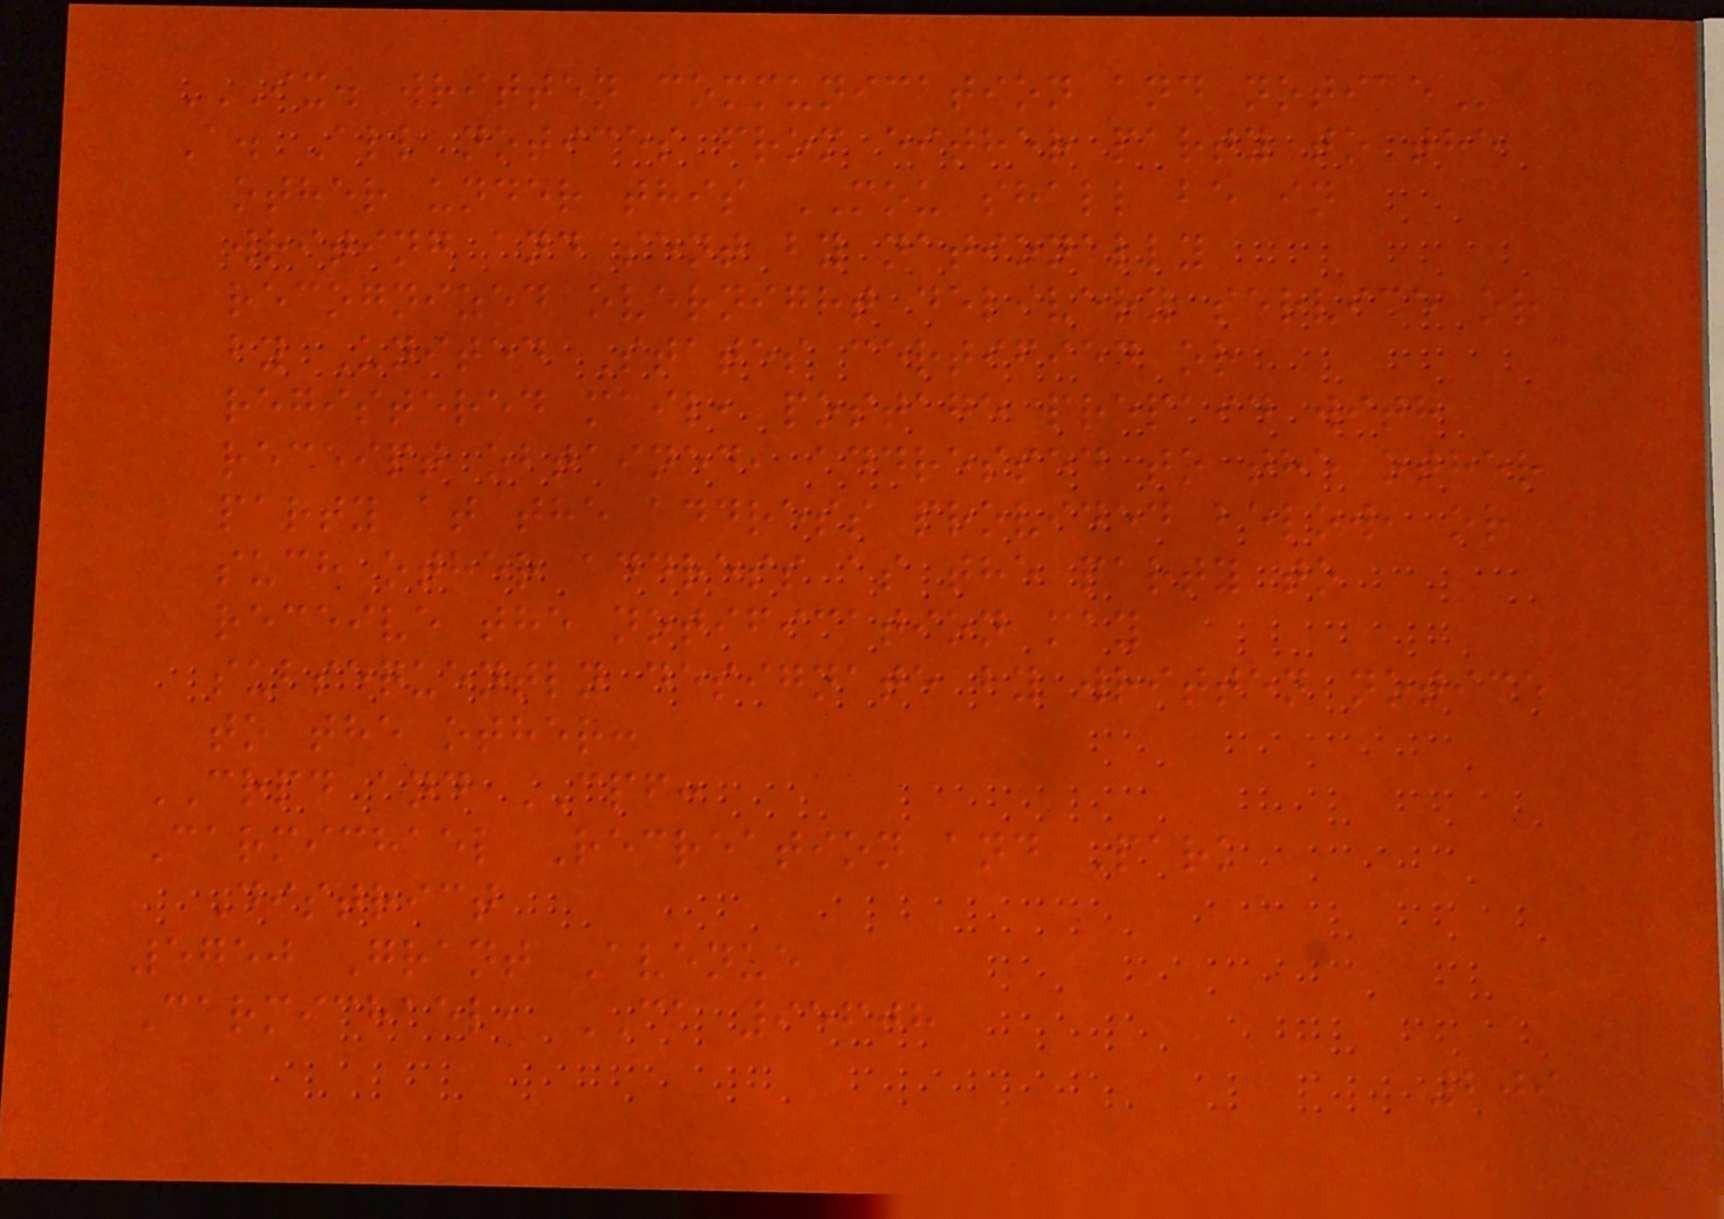IX. WRITTEN COMMUNICATION AND NOTICE
A. All notices from either party to the
other under this MOU shall be in
writing and sent by nationally
recognized overnight delivery service or
by United States certified or
registered mail, postage prepaid with
receipt obtained, addressed to the other
party at the address provided below, or
such other address as the party to
receive the notification may
subsequently designate by written notice
to the other:
CRPD and CPF:
Carmichael Recreation and Park
District
5750 Grant Avenue
Carmichael, CA 95608
209
